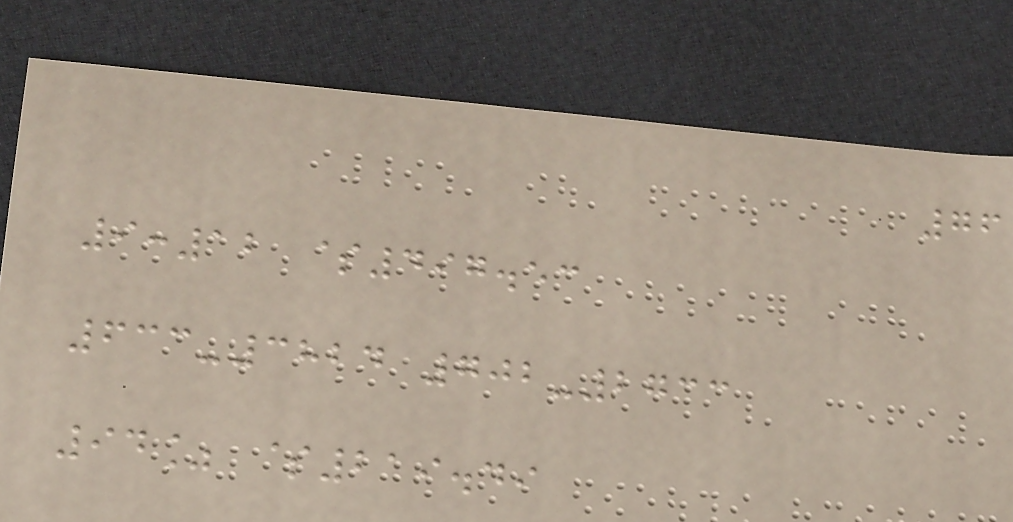76
9:12 $497.53
633-3824 702-2733
94% $219.49
